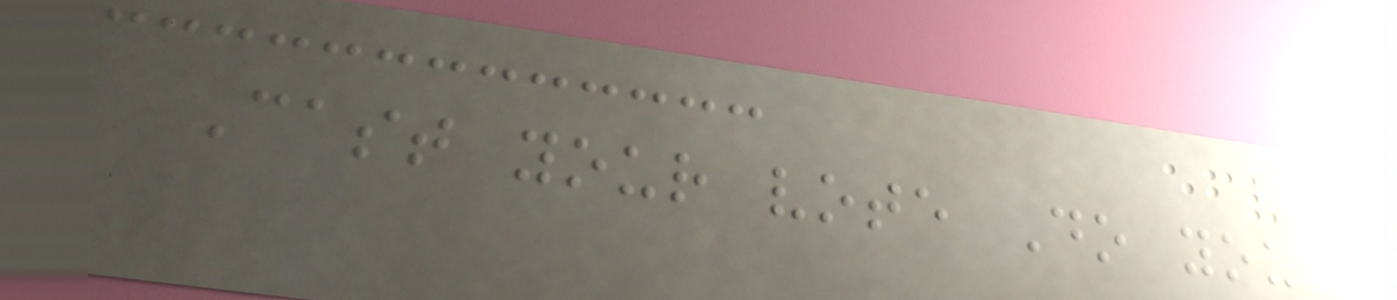Cast your vote Do you
